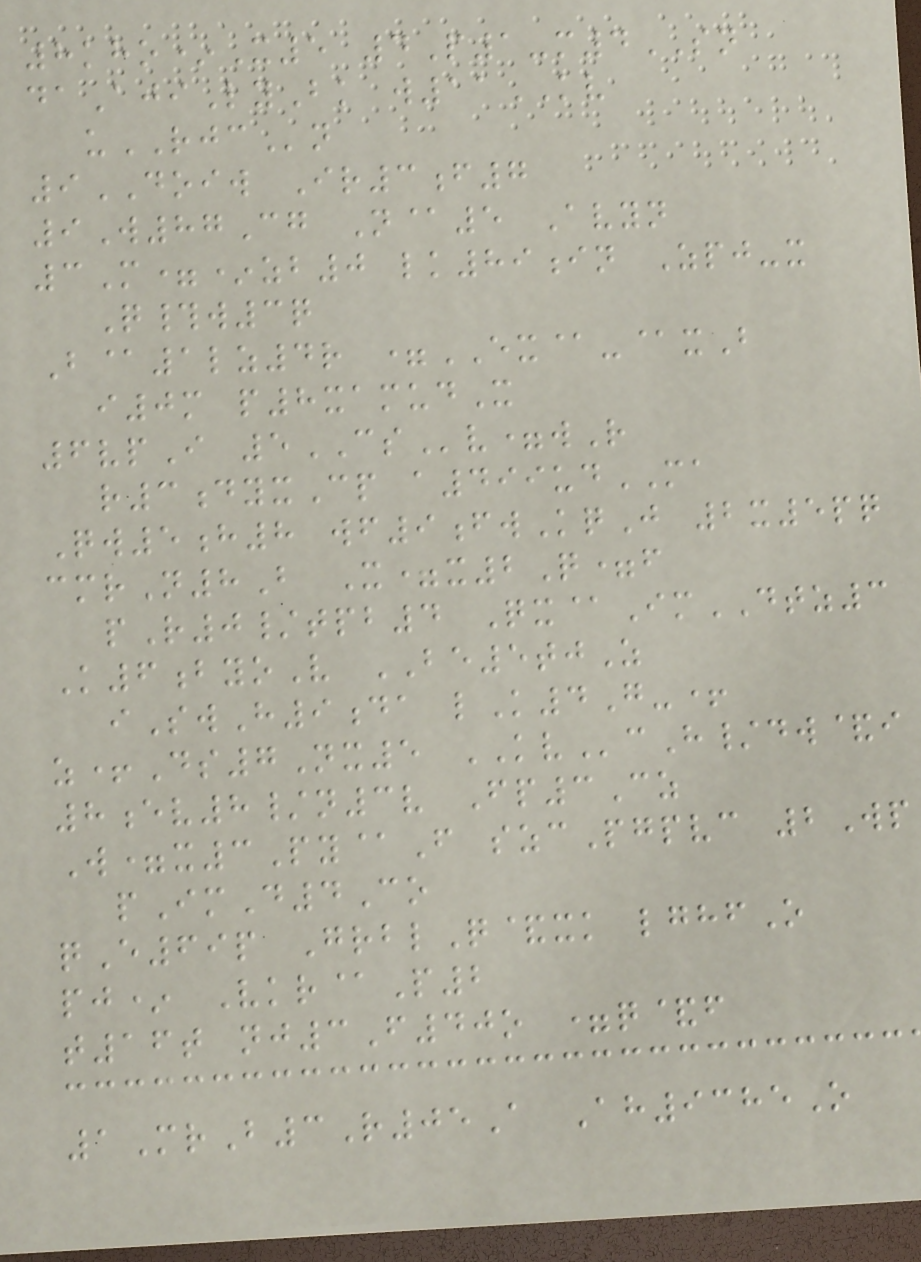8kho*X5 4P1-m4SN
daAjiLyBk w11KV
uRJCn
9DOIW Ir3f7
9W87Cg N@5 Avyn
3M=*zb0 lk89in Zpj-x
Q#w3q
B@1lz4r =EX@-@xB
i0m p8xamudX
6vpI 5CSv=wR
r3dyxCp a499udMA
Qw5h8 wf9fwKqJ 2x5pq
cmrN8B X=x2Q=f
pR0/tpb4 Qx@ImDTZ3
K6byoV BE5tjZ
iSwH9da lK4G-+
z+Ds7Nx5 KVcH/dw&i
8ev8/n3v Fp3Cz
W=x3Py@F szcPgpvc 2Wp
pImD4Co
qE69p GrblQ&xk lghfO
pj* Vkr@P2
t16t nj3F40o =q&f
1MrB3R05A Ah9385O
